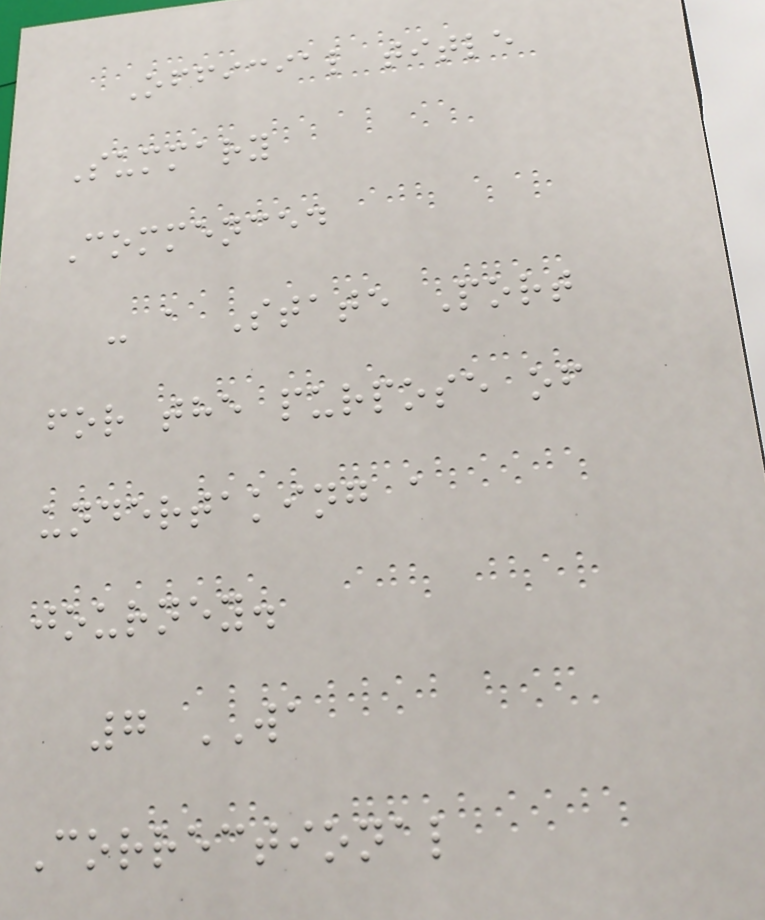Official title
Summary
Commenced
- a State Port
for the purpose of
undertaking a
journey.
7 WA
Correctional
